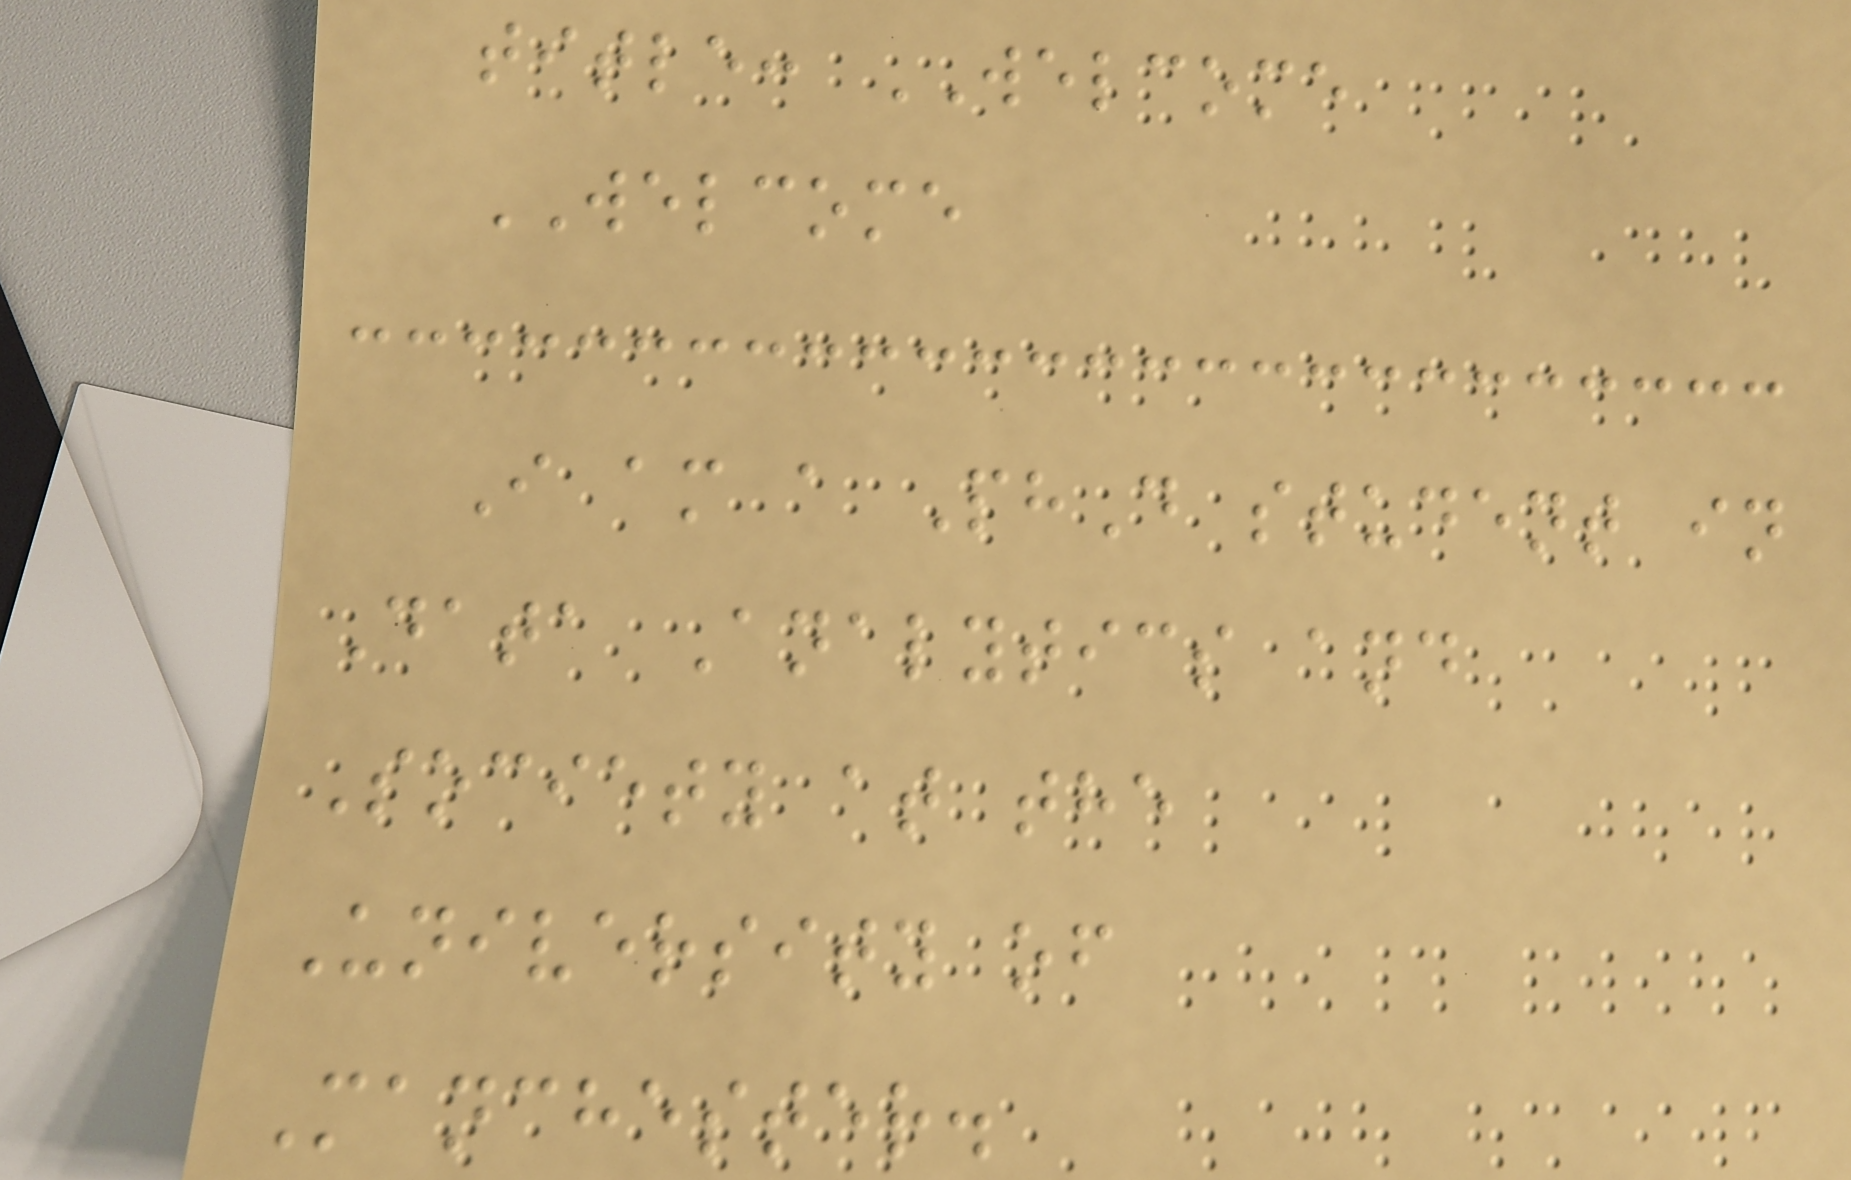title: WELCOME
WELCOME
I am a PhD student in
Data Analytics and
Society at the
University of
Manchester.
